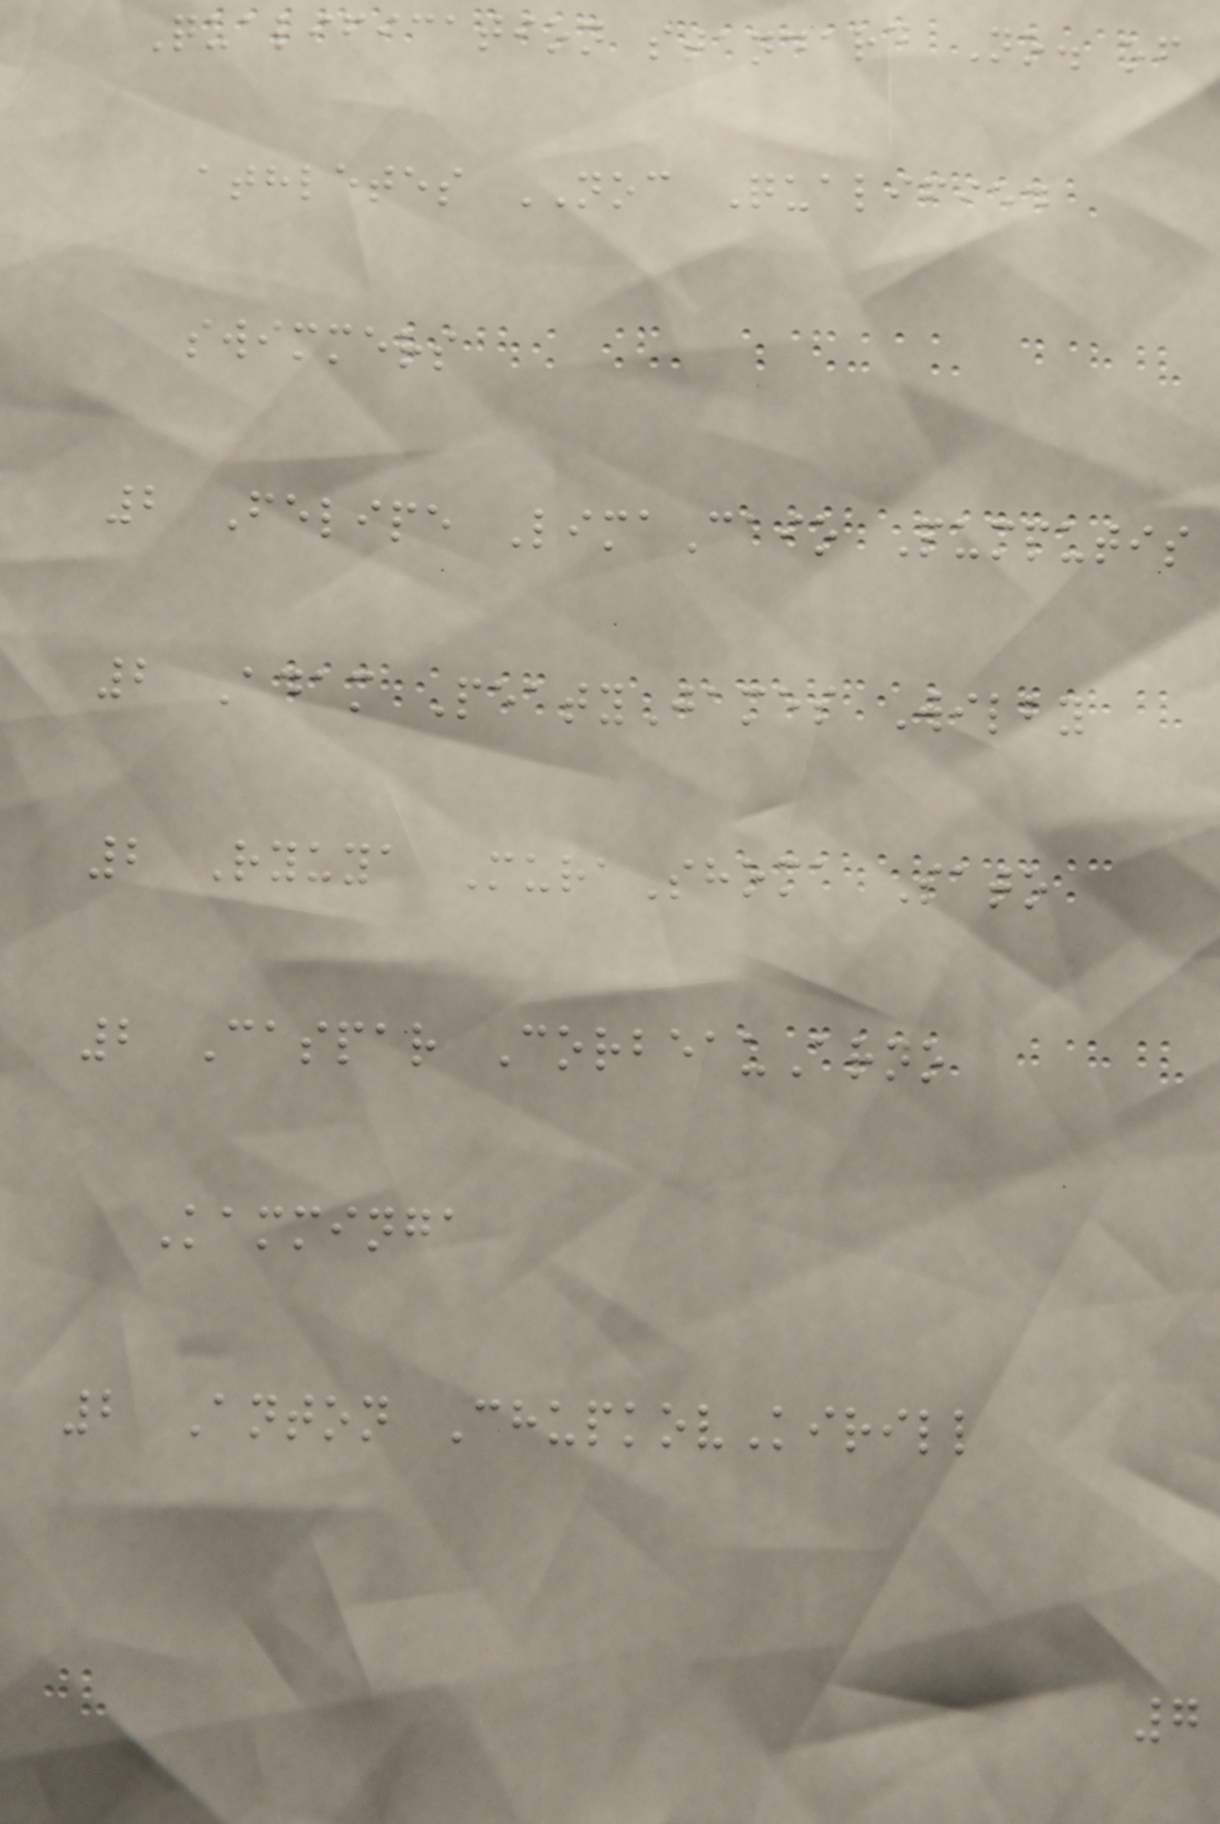Qualification standard No. of
athletes NOC Qualified
swimmers
2 Felipe LimaCaio Pumputis
2 Adam PeatyJames Wilby
2 Ryuya MuraShoma Sato
2 Caspar CorbeauArno
Kamminga
2 Anton ChupkovKirill
7
